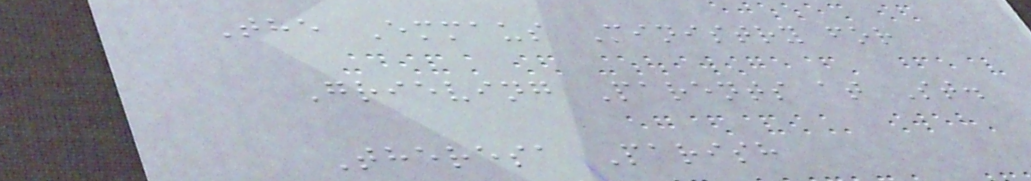The Emmaus Ministry for
Grieving Parents at St.
Theresa Parish
